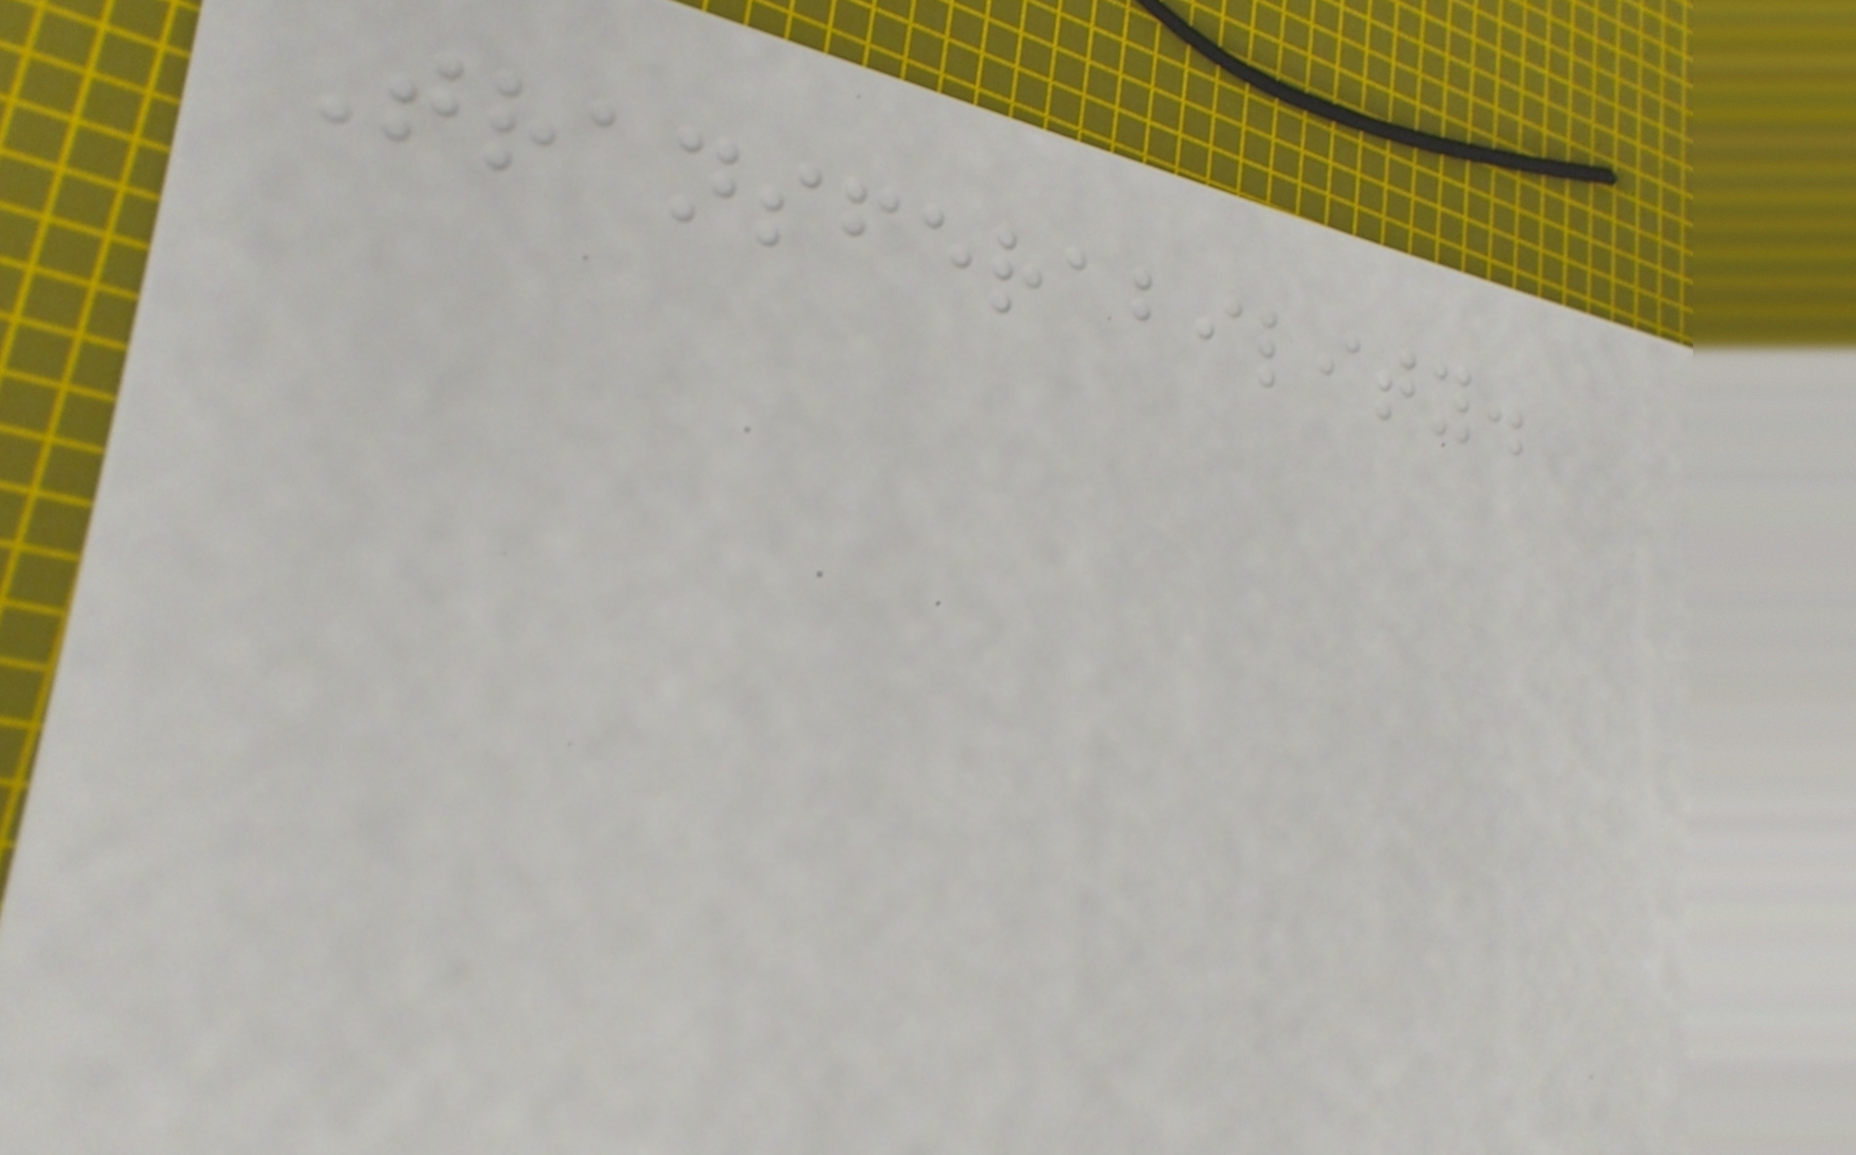Transferability.
